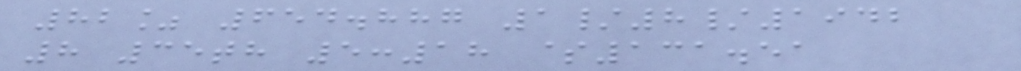82% 654.887 1/8/1942
8 35th 5:18 $131.51
